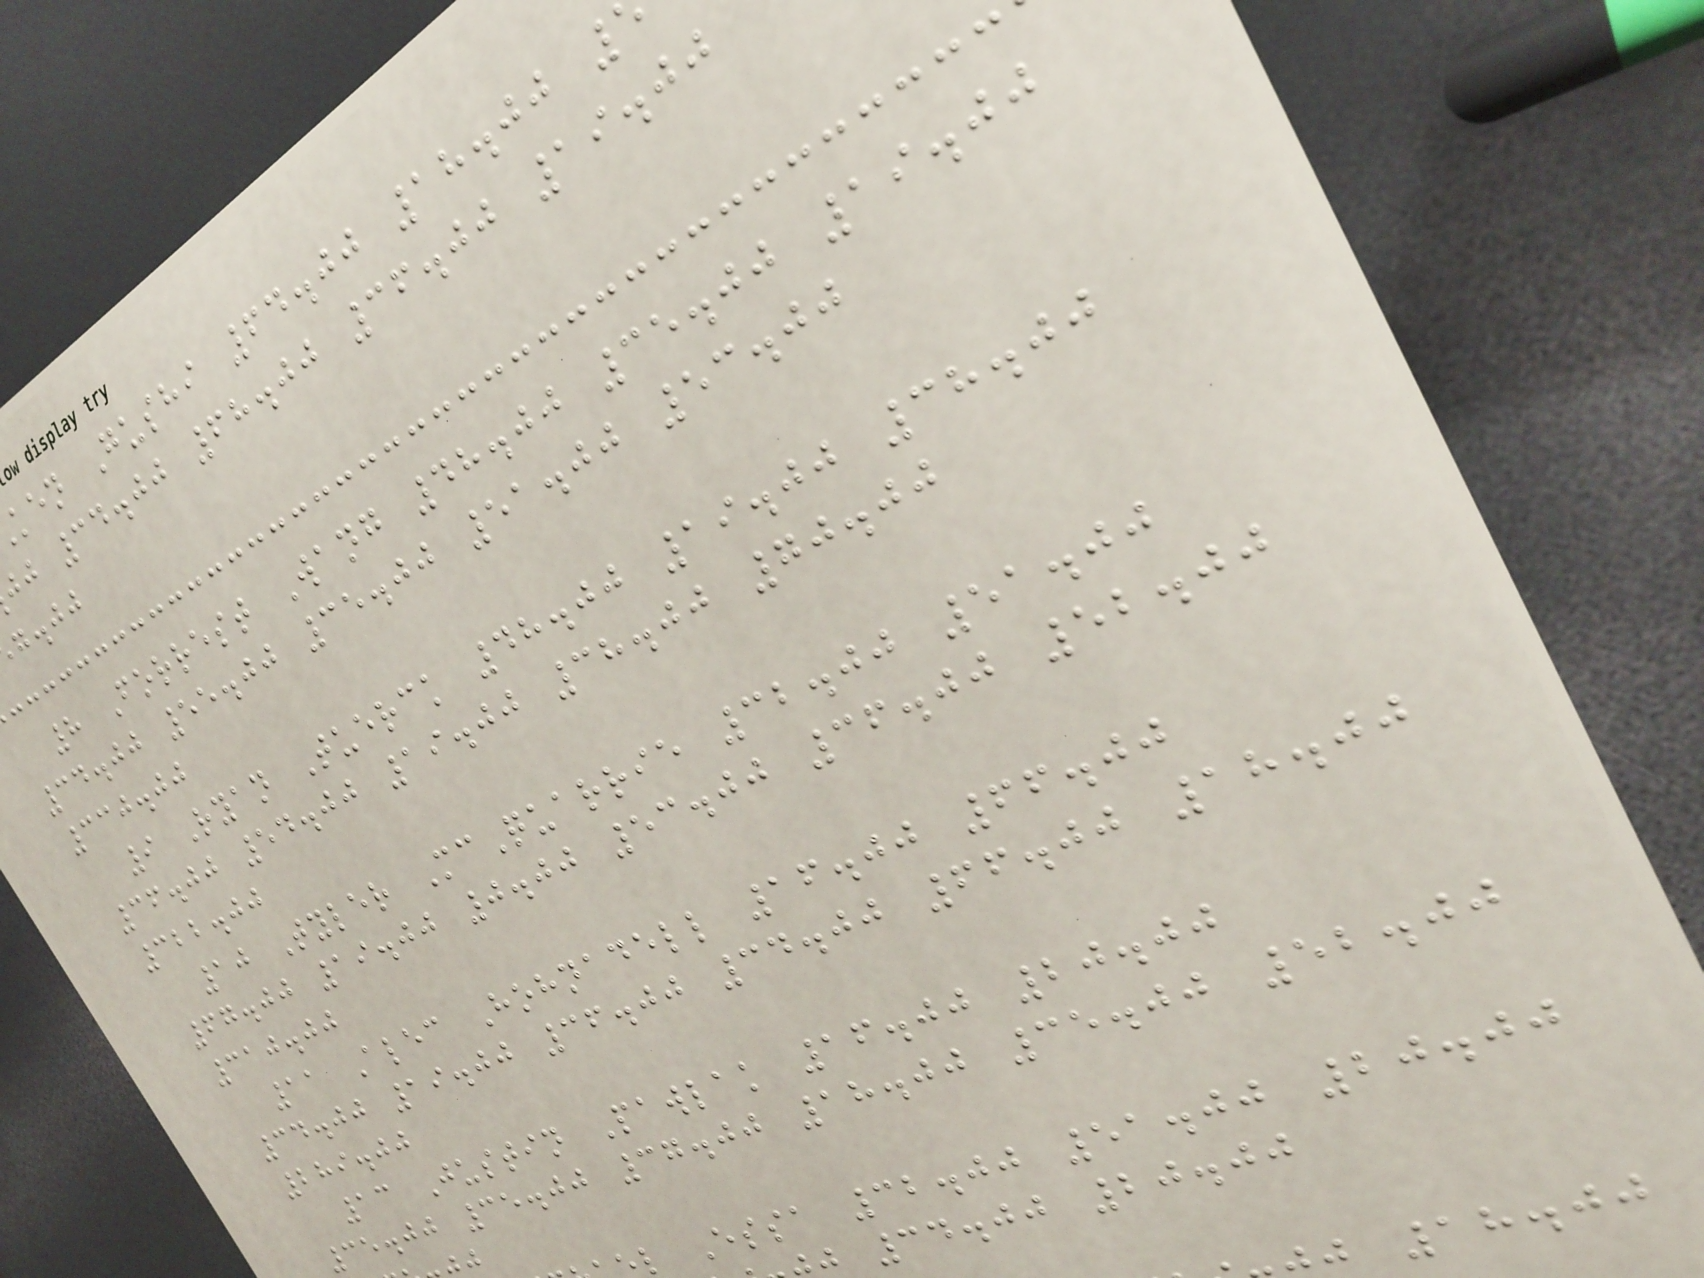ken Gushi 64.00 18.00
jj 34.00 68.00 36.00 19.00
g.jj
8 Forrest Wang 48.00 35.00 19.00
34.00 55.00 35.00 51.00 53.00
330.00
9 Ryan Tuerck 48.00 19.00 38.00
36.00 54.00 19.00 38.00 70.00
322.00
10 Tyler McQuarrie 32.00 51.00
67.00 19.00 0.00 53.00 36.00 52.00
310.00
11 Alec Hohnadell 16.00 66.00
34.00 19.00 36.00 34.00 66.00 18.00
289.00
13 Justin Pawlak 16.00 20.00
35.00 35.00 37.00 18.00 35.00 52.00
l Essa 32.00 51.00 20.00
34.00 20.00
